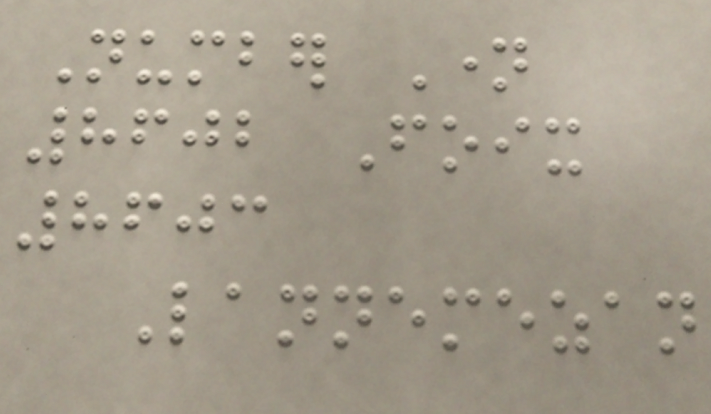Number Name
8602 Foix
8603
Lannemezan
